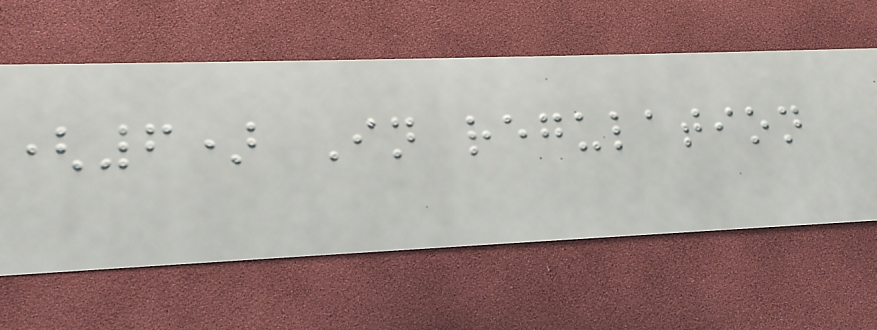(6) In regulation
